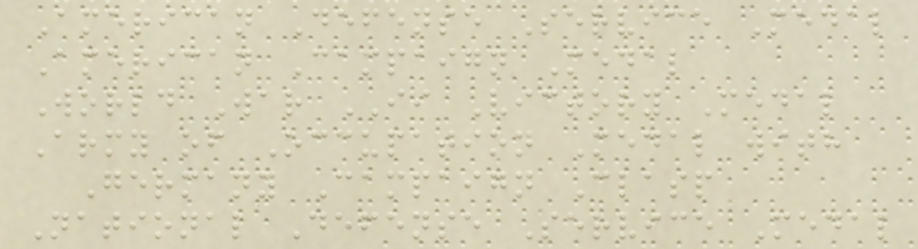American Defense Service Medal
American Campaign Medal
World War II Victory Medal
Army of Occupation Medal with
Germany Campaign Clasp
National Defense Service Medal
